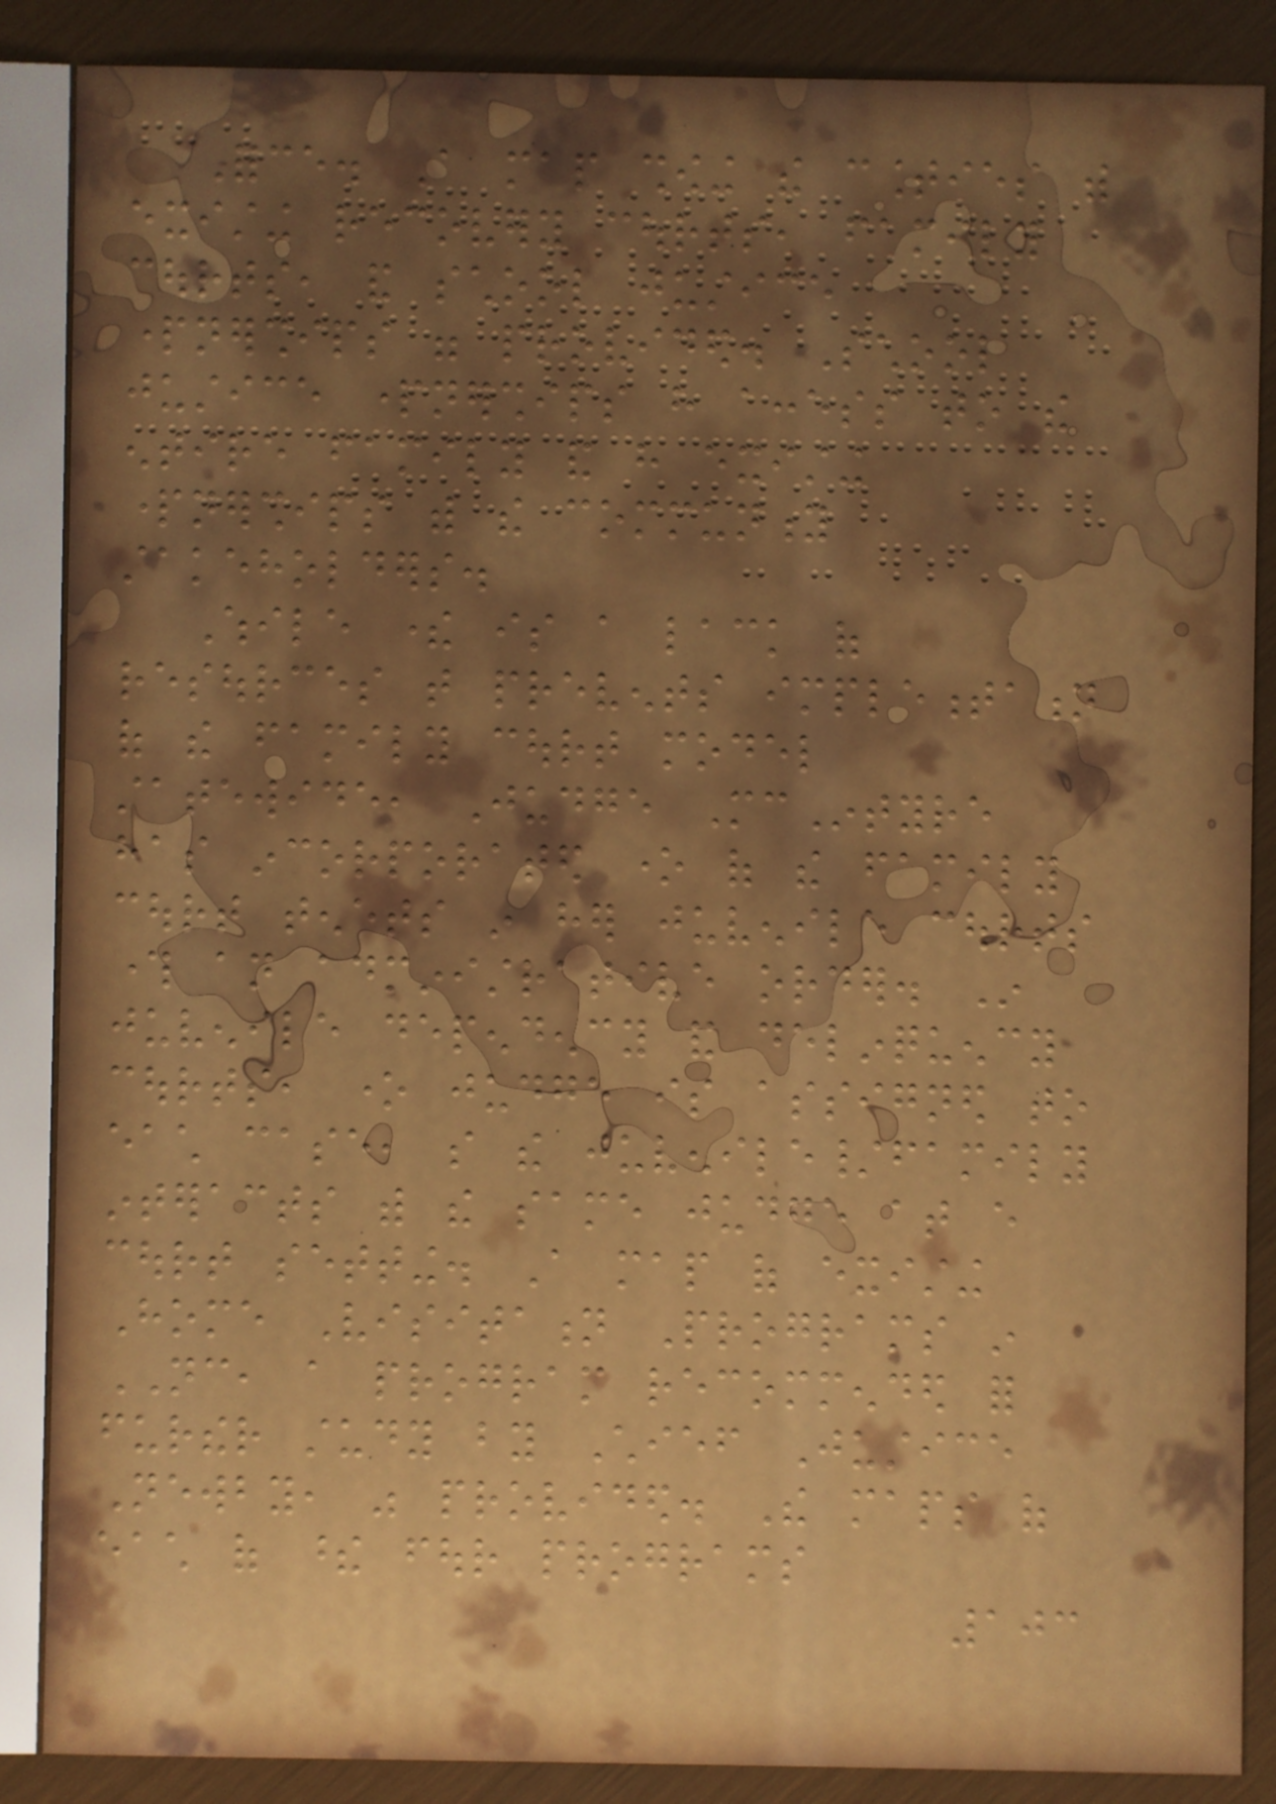Force. A map showing the counties with
existing recovery courts, family
courts, and school justice
partnerships were provided. School
justice partnerships have access to the
entire family and have existing
partnerships with the community
stakeholders.
While there is a lack of
resources that prevents implementation
of the family court model
statewide, Judge McIntyre
has incorporated one of the family
court tenets in her juvenile courts
through an administrative order. In
juvenile dependency and delinquency
courts, one judge is assigned to
each case, so the juvenile/family
interacts with the same judge at every
court setting. A map of existing
Home Visitation Programs in
NC, a program recommended for
further study by Chief Justice
Newby, was provided. The maps of
each of these four programs
103
